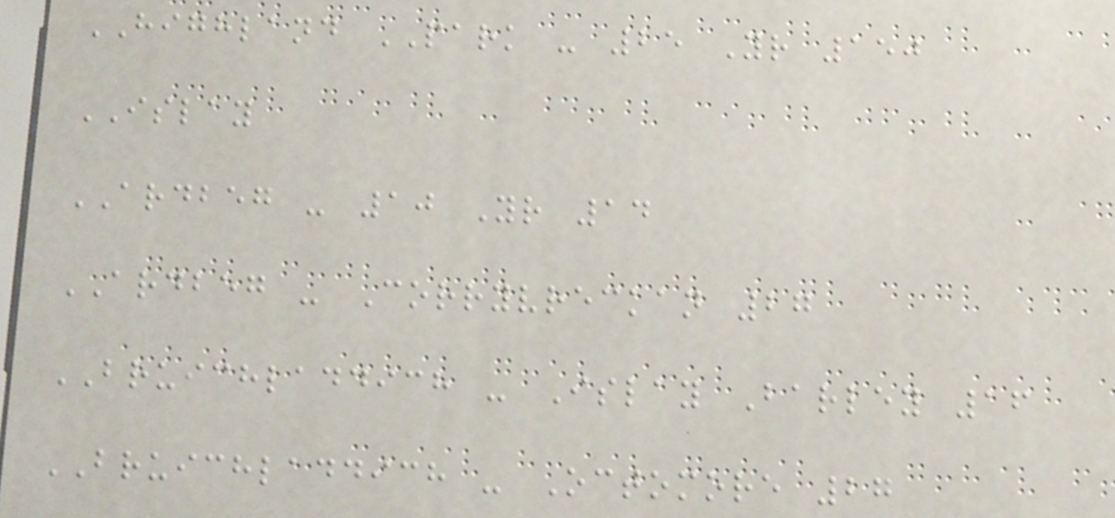HIGHLAND PARK - 25 Yr 150
ISLAY
ARDBEG - 10 Yr 14
ARDBEG - Corryvreckan 27
BRUICHLADDICH - Islay Barley 16
BRUICHLADDICH - Octomore 27
